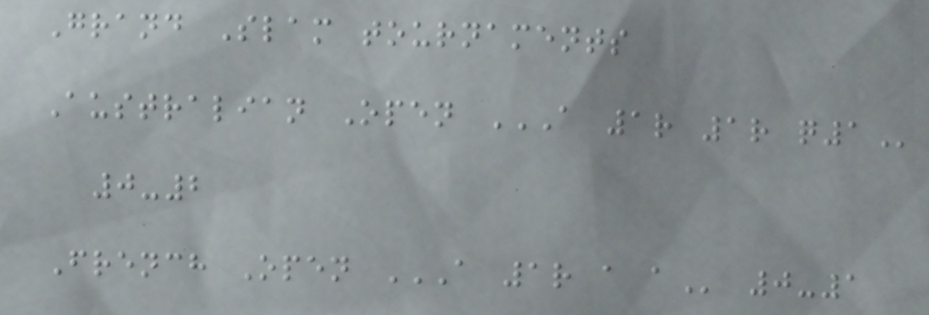Grand Slam tournaments
Australian Open A 1R 1R Q1
0-2
French Open A 1R A A 0-1
